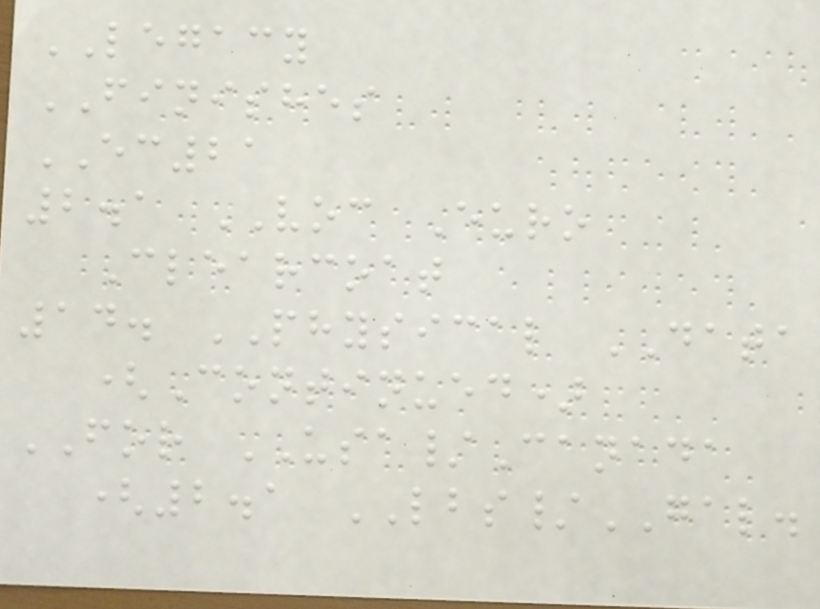LEGACY
FINISHES
EC21
2.1 VOC Euro
Clearcoat
14. PHYSICAL DATA
(Continued)
FOR USA/Canada
(2.1 LBS/GAL.
